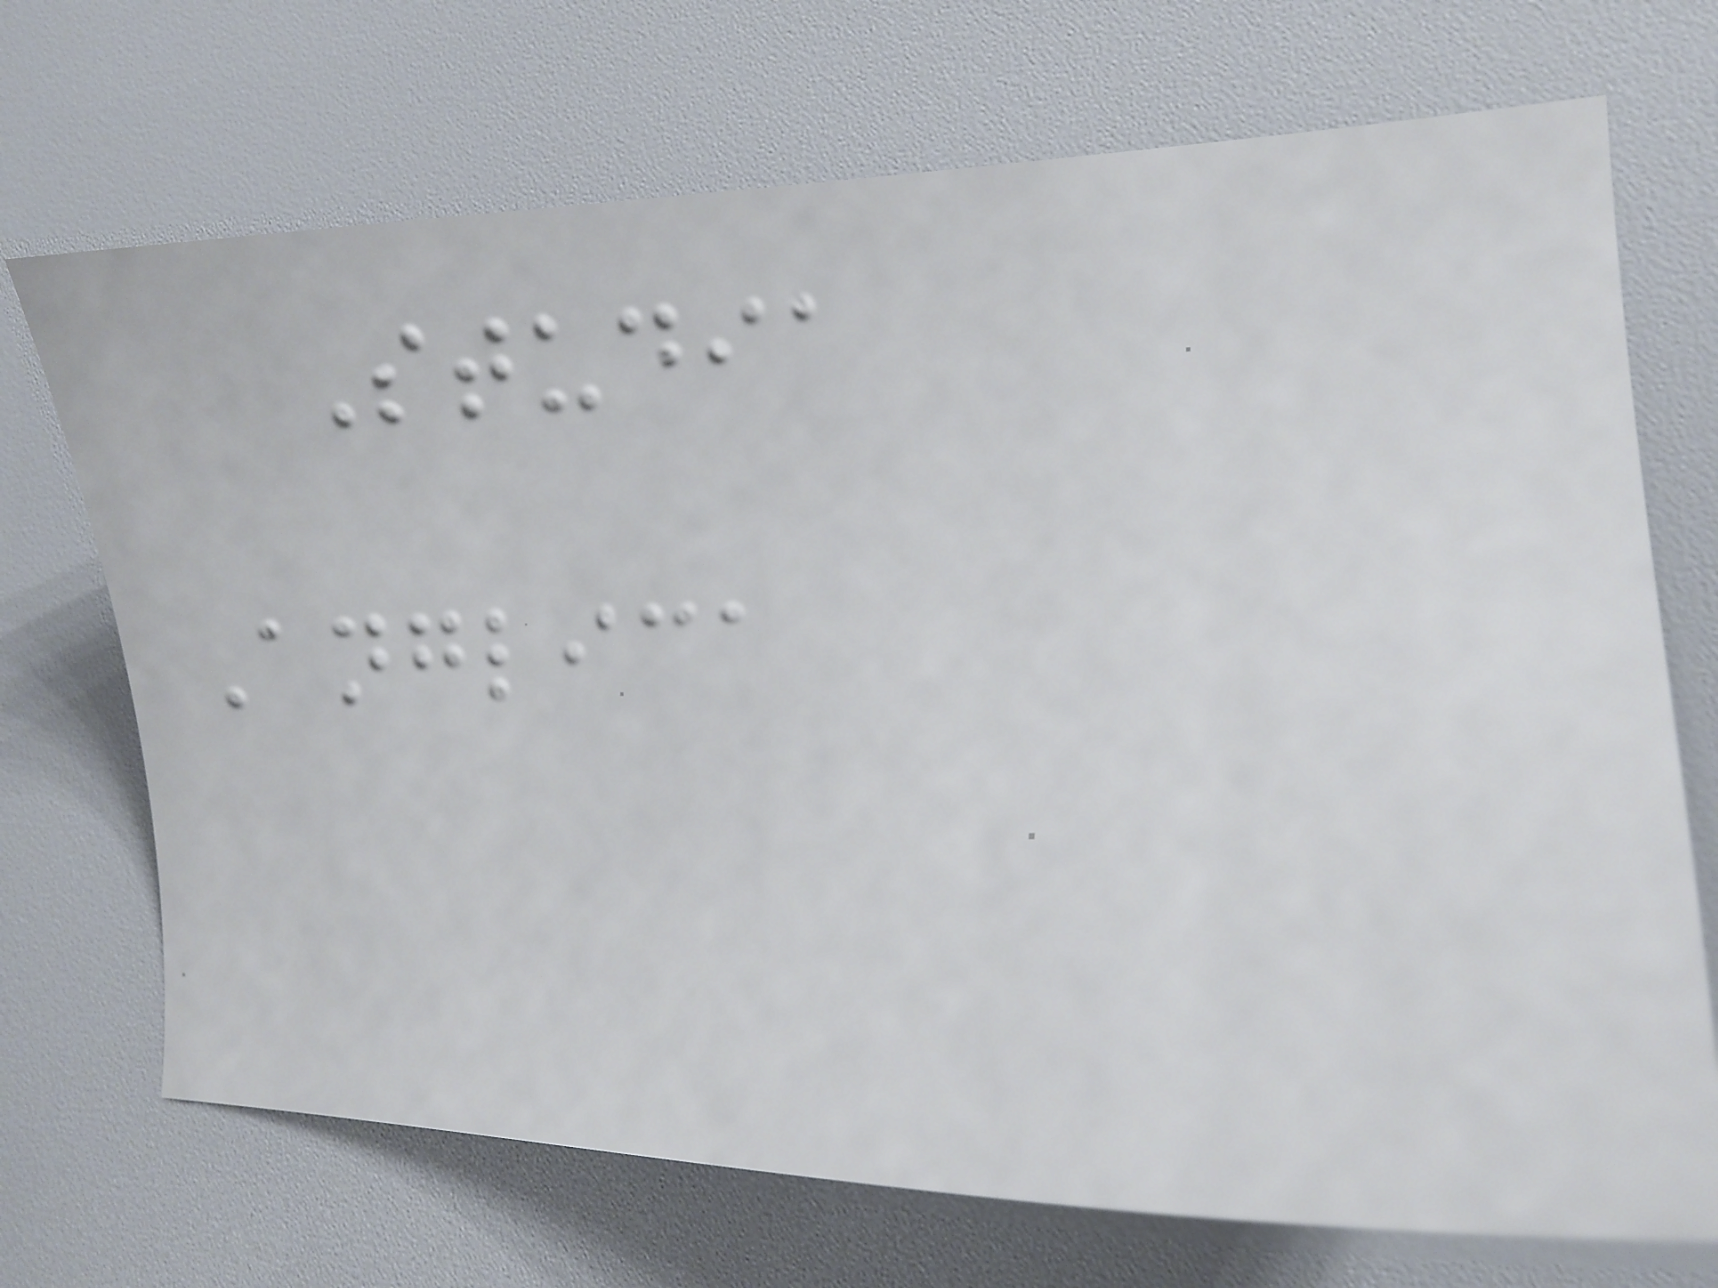Studia
Anglica
